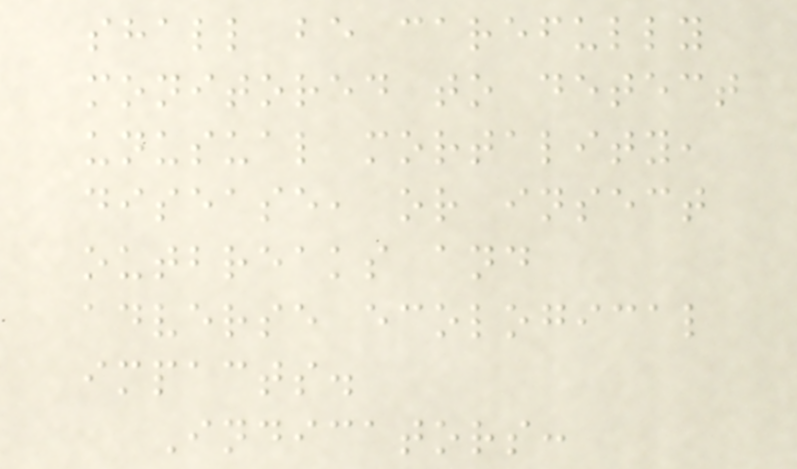shall be carefully
monitored to detect
unusual mortality,
disease, or insect
outbreaks and
adverse ecological
impacts.
Indicators:
